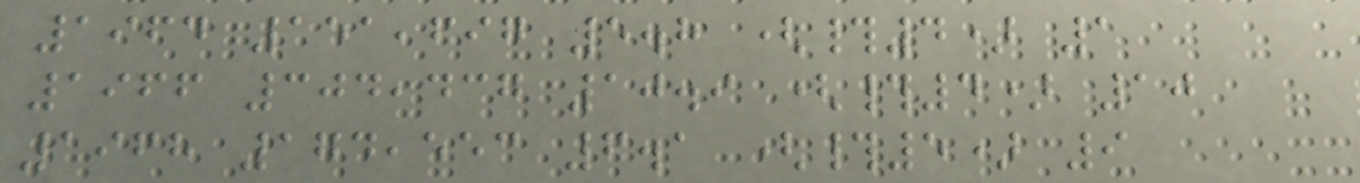1964 151,697 5.8 (#4) 1
1966 304,437 10.9 (#4) 10
1968 174,553 6.1 (#5) 9
